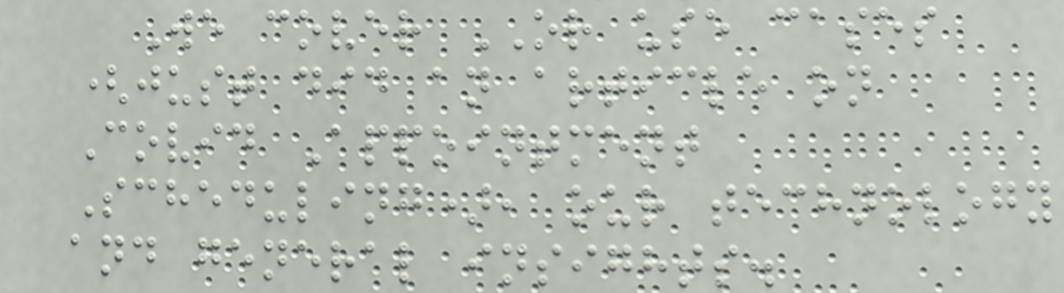We cover OR use cases
(just did an article on
Covid Appointment
Scheduling), our technology
and general insights.
